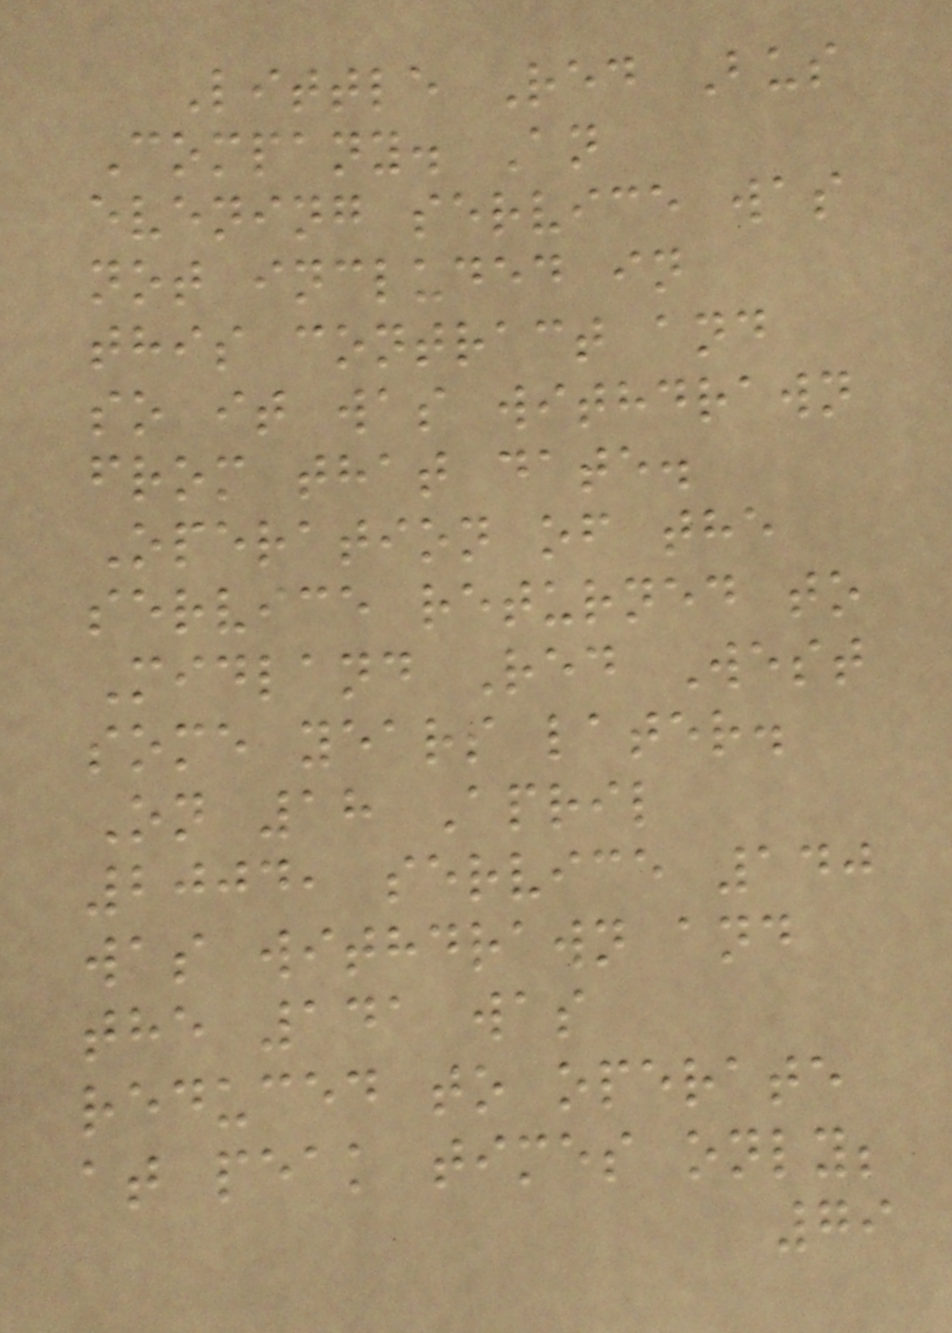Little Red Bus
Company. An
evening service was
not included in
this contract and
so it was withdrawn
from that date.
Operation of the
service returned to
Midland Red West
some years later.
On 18 April
2004, service 140
was withdrawn and
the 141 was
reduced to operate
at peak times only;
79
